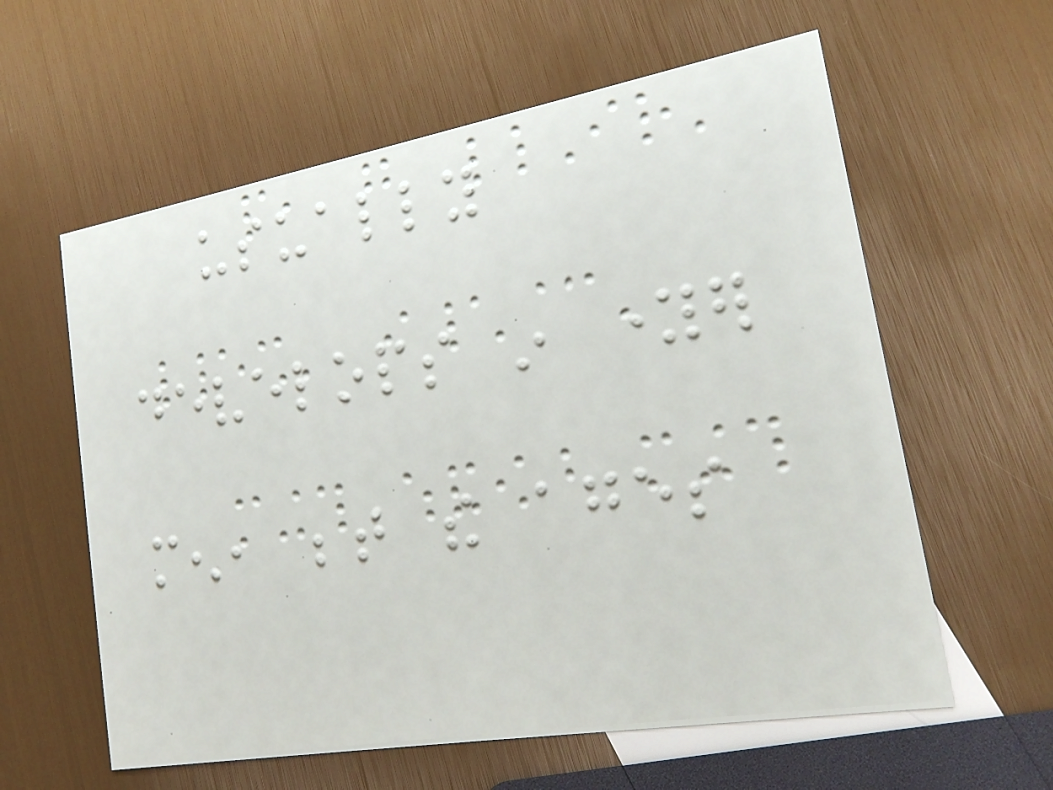usually
develops in younger
men, between the ages
